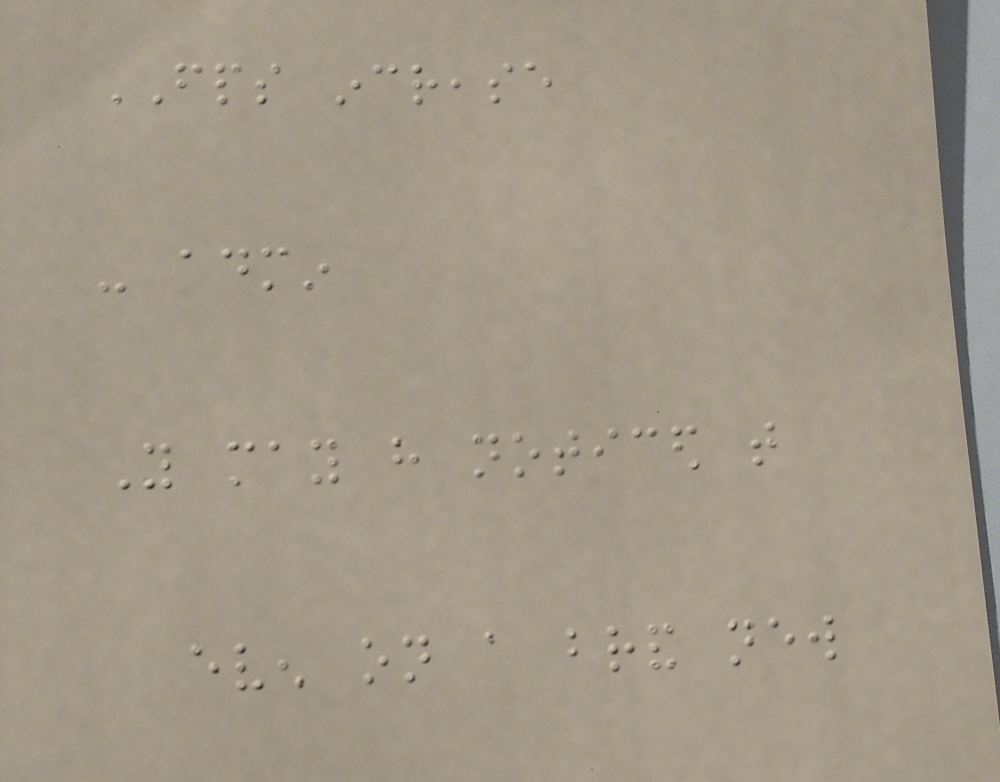FPS increase
- admin
You may have noticed that
even on a brand new
